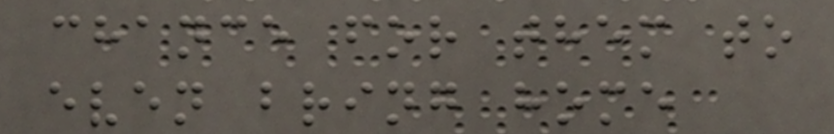chance for them to
even bring home
